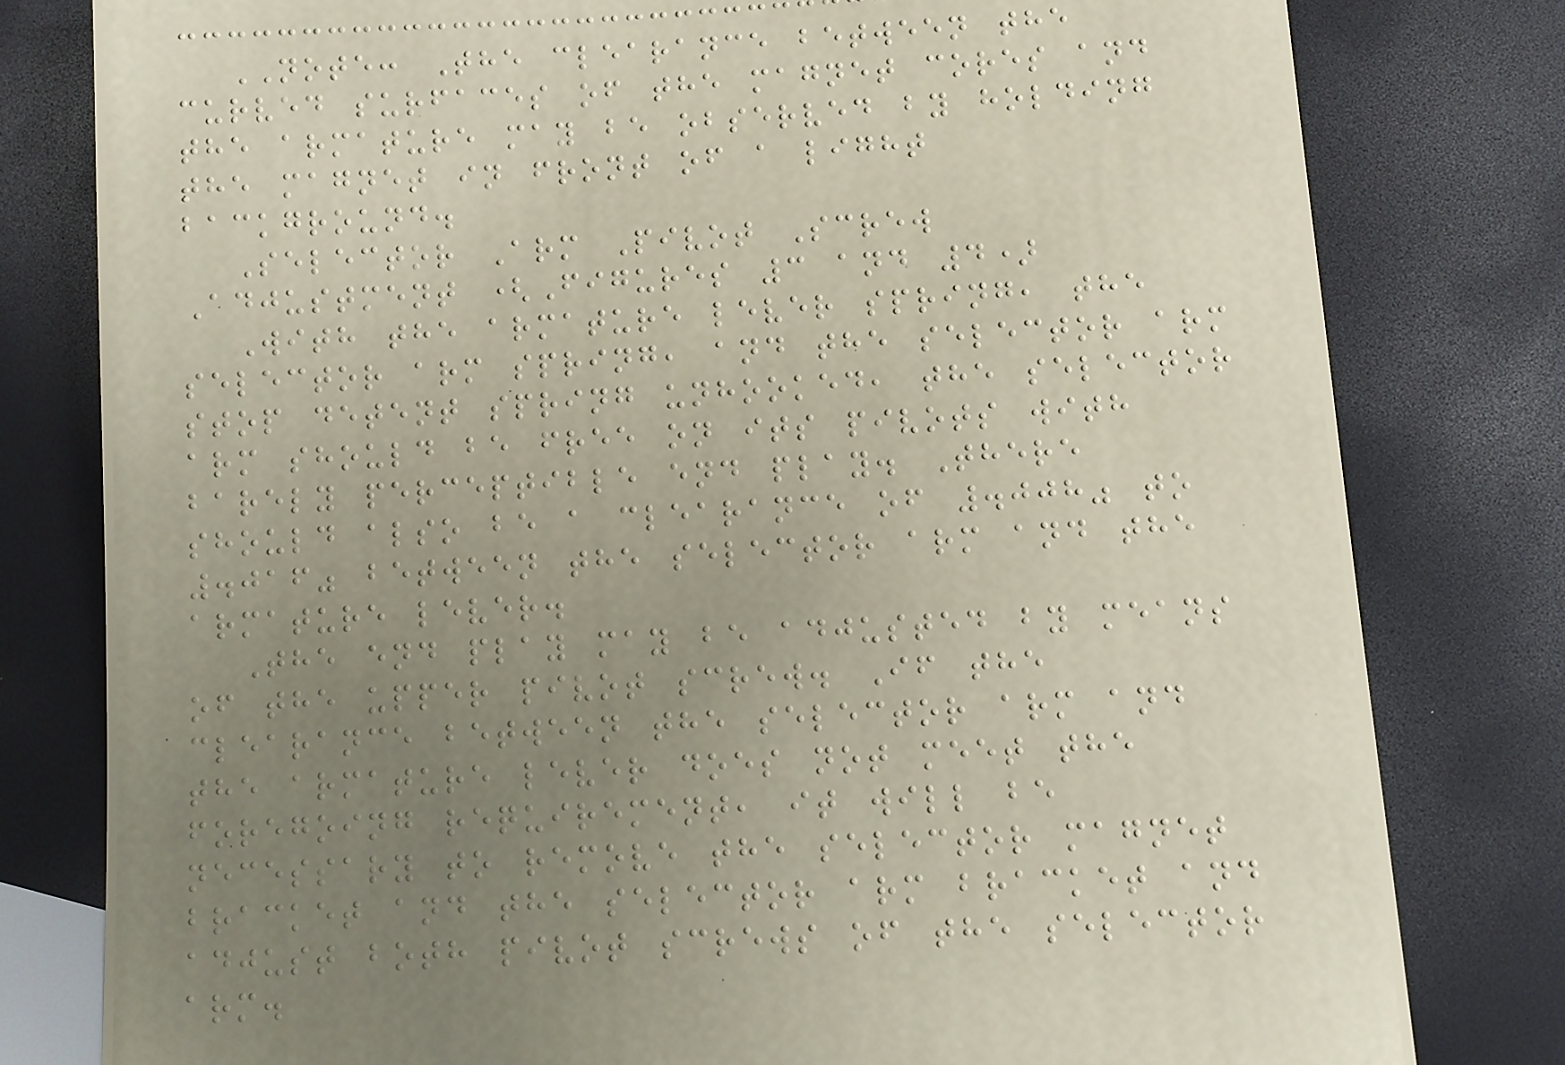NOTE: The clearance between the
curved surfaces of the magnet cores and
the armature may be observed by holding
the magnet in front of a light
background.
Selector Arm Pivot Screw
Adjustment (Figures 3 and 4)
With the armature lever spring, the
selector arm spring, and the selector arm
stop detent spring unhooked, the selector
arm should be free on its pivots with
barely perceptible end play. There
should also be a clearance of .008" to
.016" between the selector arm and the
armature lever.
The end play may be adjusted by means
of the upper pivot screw. If the
clearance between the selector arm and
the armature lever does not meet the
foregoing requirement, it will be
necessary to remove the selector magnet
bracket and the selector arm bracket and
adjust both pivot screws of the selector
arm.
